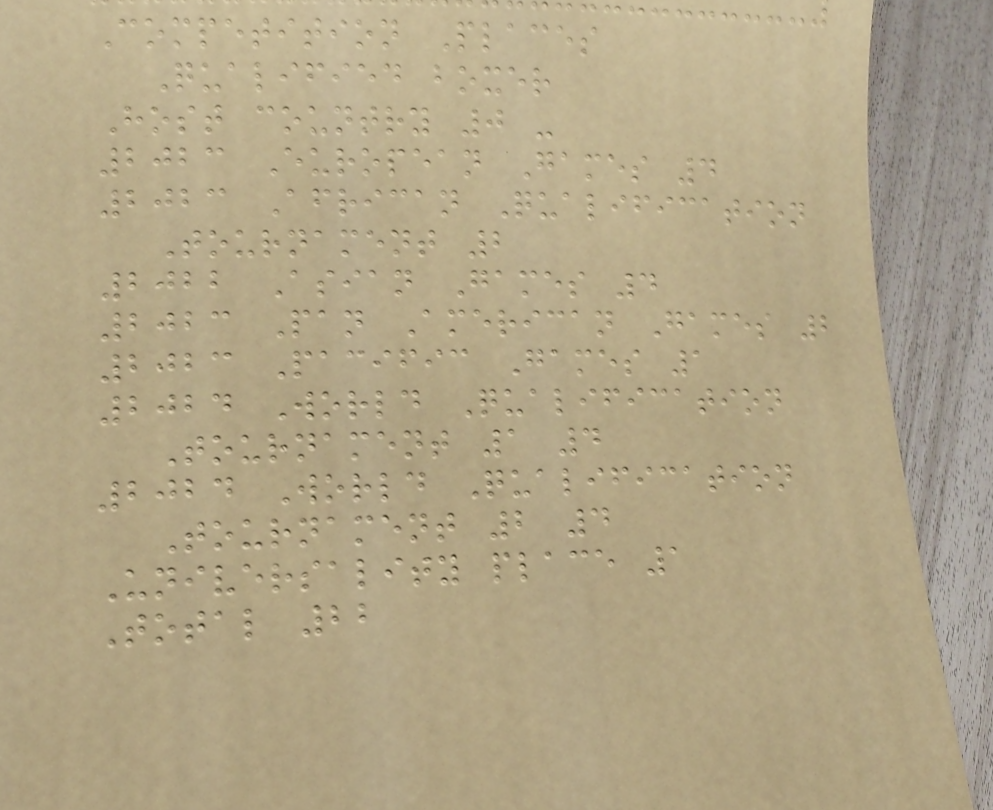Competition Places
Qualified boxer
Host country 0 -
2023 European Games 4
2023 African Qualification
Tournament 2
2022 Asian Games 4
2023 Pan American Games 2
2023 Pacific Games 1
2024 World Qualification
Tournament 1 4
2024 World Qualification
Tournament 2 4
Universality place 1
Total 22
